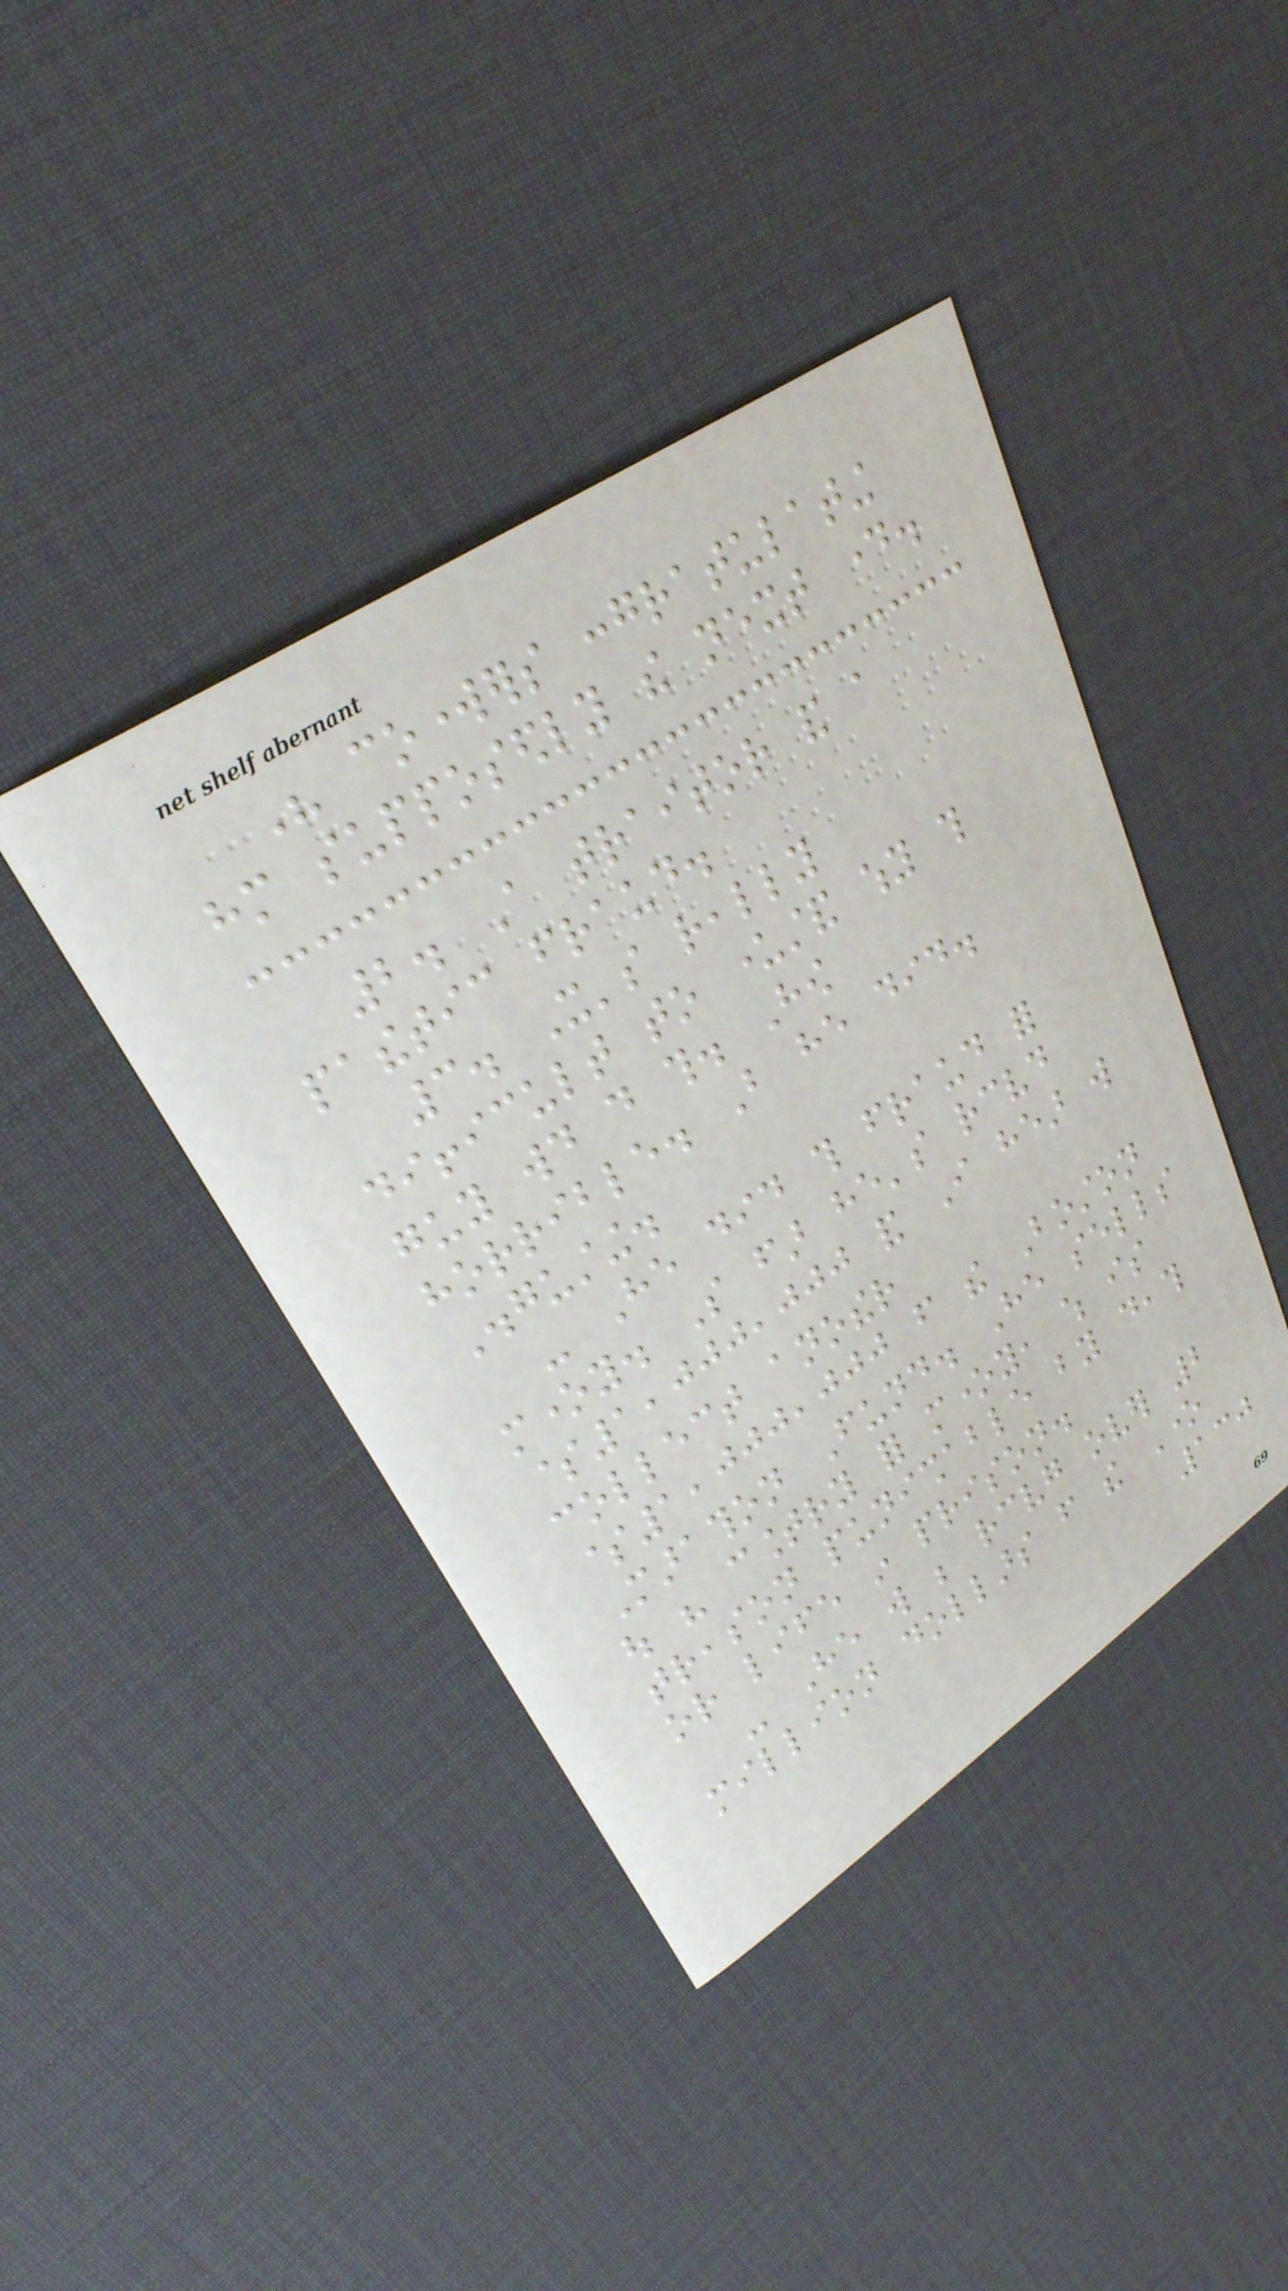His coworkers congratulating
him supposedly the next day.
2. A traitor and a
pathetic fraud.
3. It's really
difficult to understand why this
guy would do this. How
horrible. But he did.
Disgusting.
- He did this fraud for
money. So far he's received
$1,000,000 and I hear will
collect another
$1,000,000 from the Boston
Marathon Fund. He sells
out his country for money, which is
treason punishable by death
or life in prison.
- He will be receiving over 2
million dollars from the One
130
